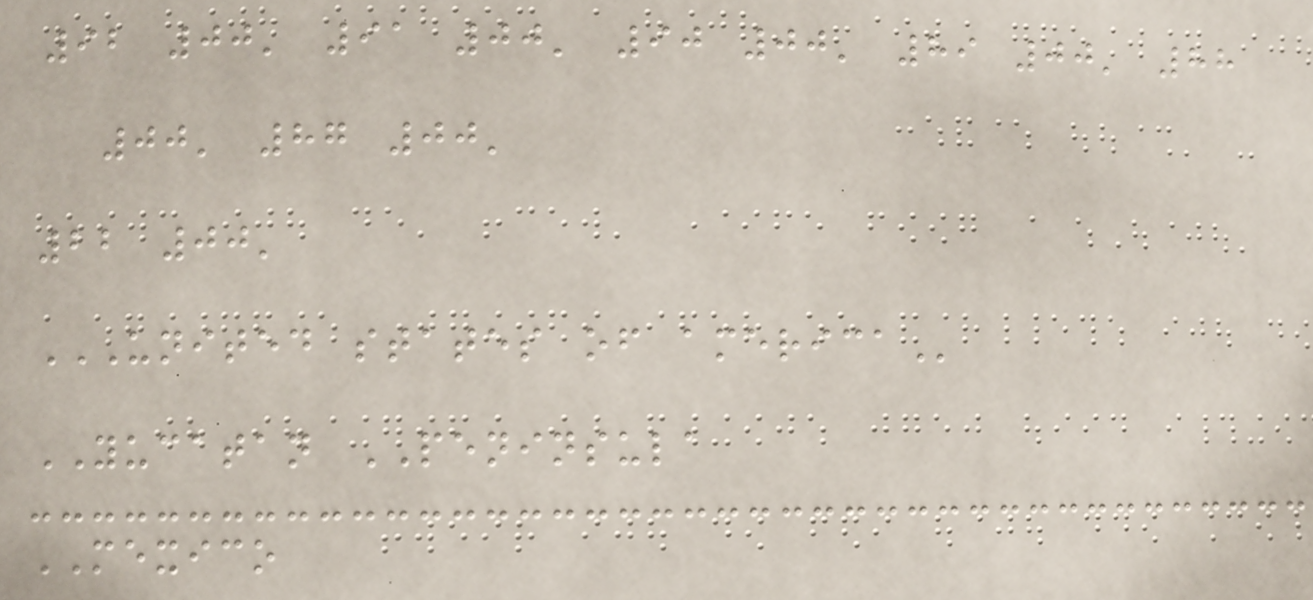92 00' 91 00' 90 00' 89 00' 88
00' 87 00'
22 00'
UNITED STATES OF AMERICA
YUCATAN PENINSULA
MEXICO
